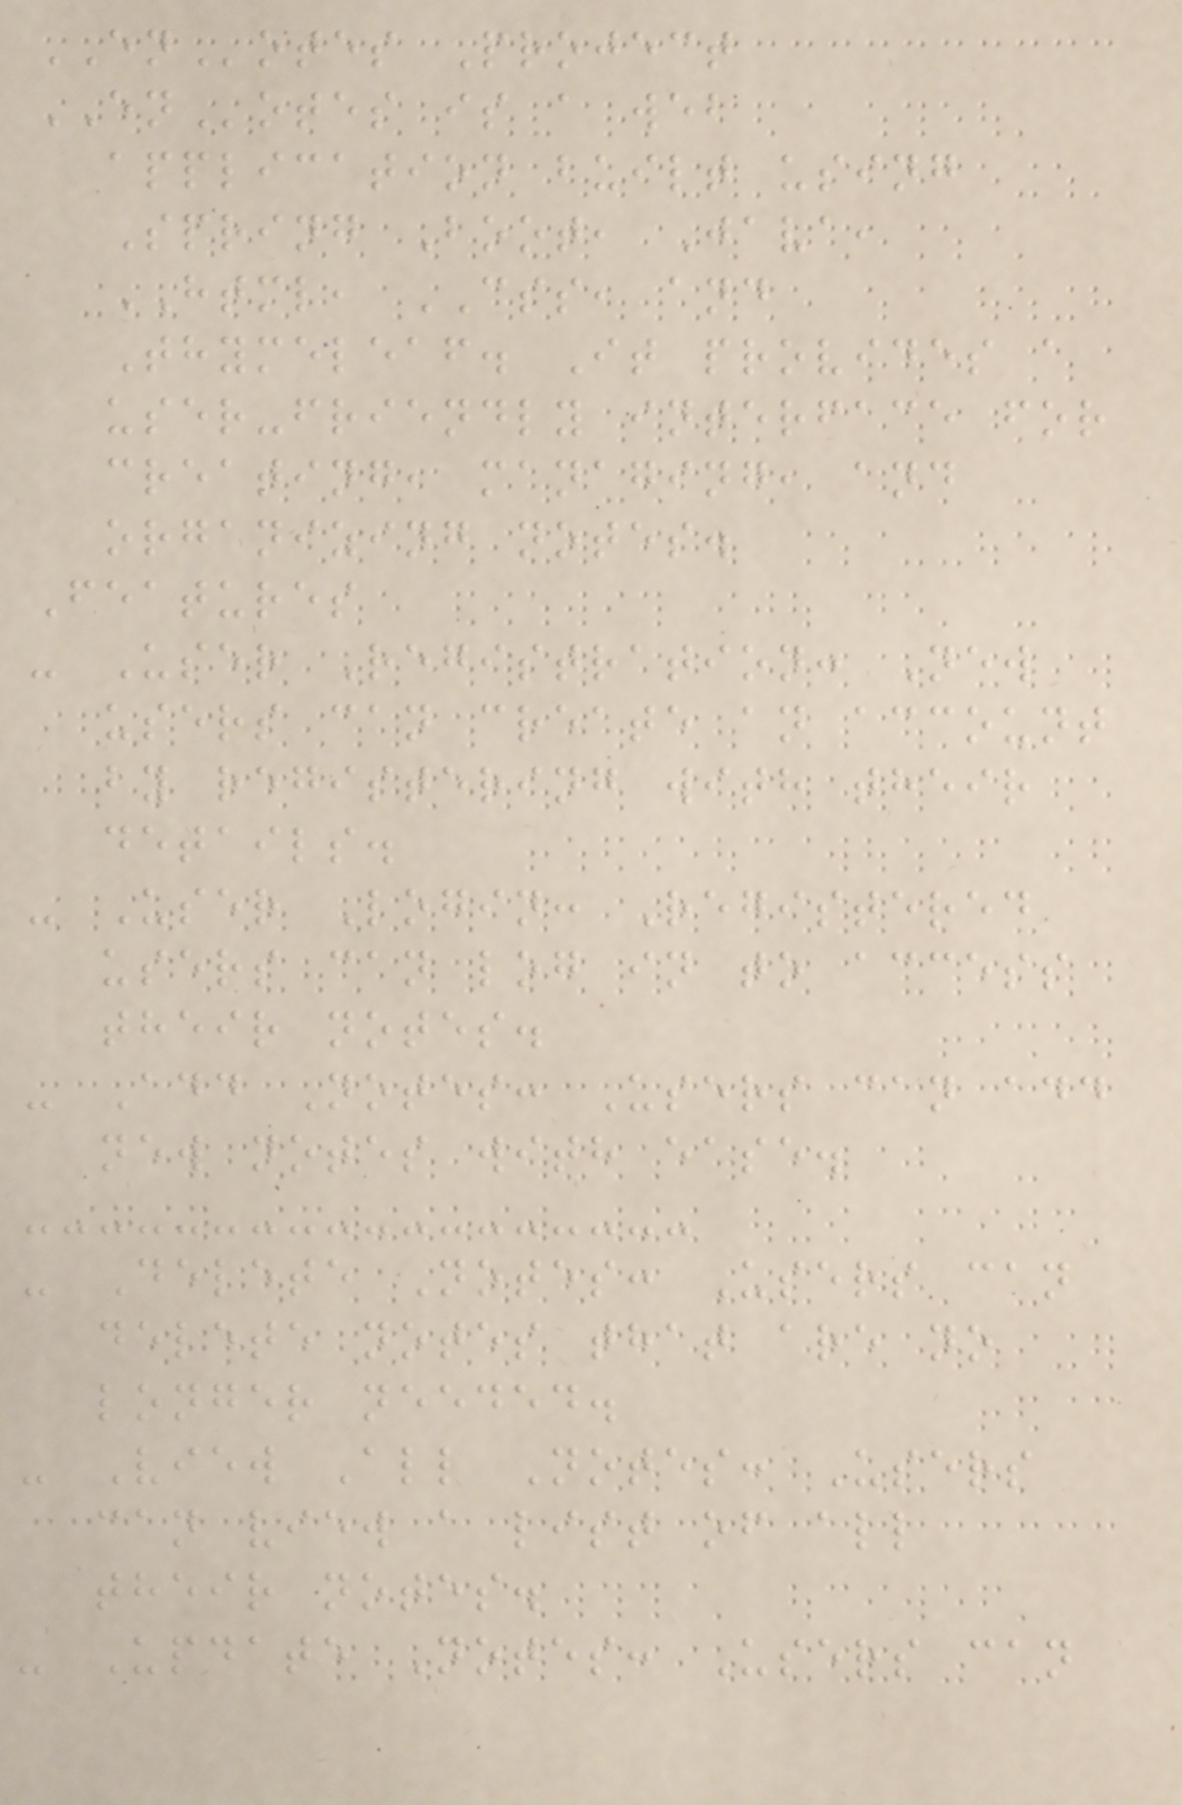ENotes Project
ENotes is a web
application built using
Spring Boot, Java,
HTML, CSS, and
Thymeleaf. It provides a
user-friendly interface for
creating, managing, and
organizing notes.
Features
- User Registration: New
users can create an account
by registering with their
details.
- User Login: Registered
users can log in to access
their notes.
- Add Notes: Users can add
new notes with ease.
- Delete Notes: Users can
delete notes that are no
longer needed.
- View All Notes: Users
can view a list of all
their notes.
- Update Notes: Users can
